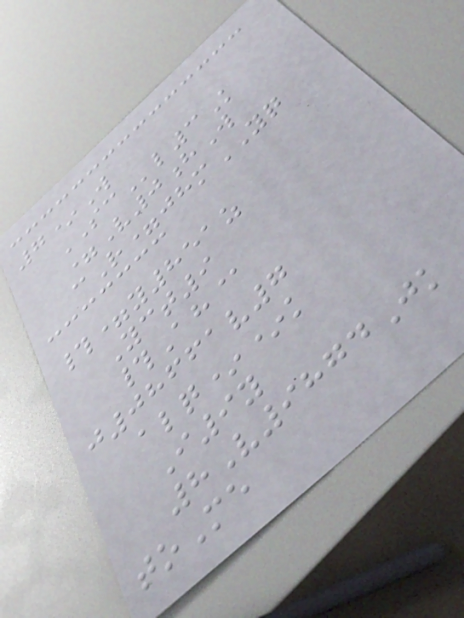7*W
SCl3K
=V0hW
cR=jhmYQ
#=y851z
Yct9
#Ah@
j08661v7
alq**k
I9y
8V9874Jk
toMe
